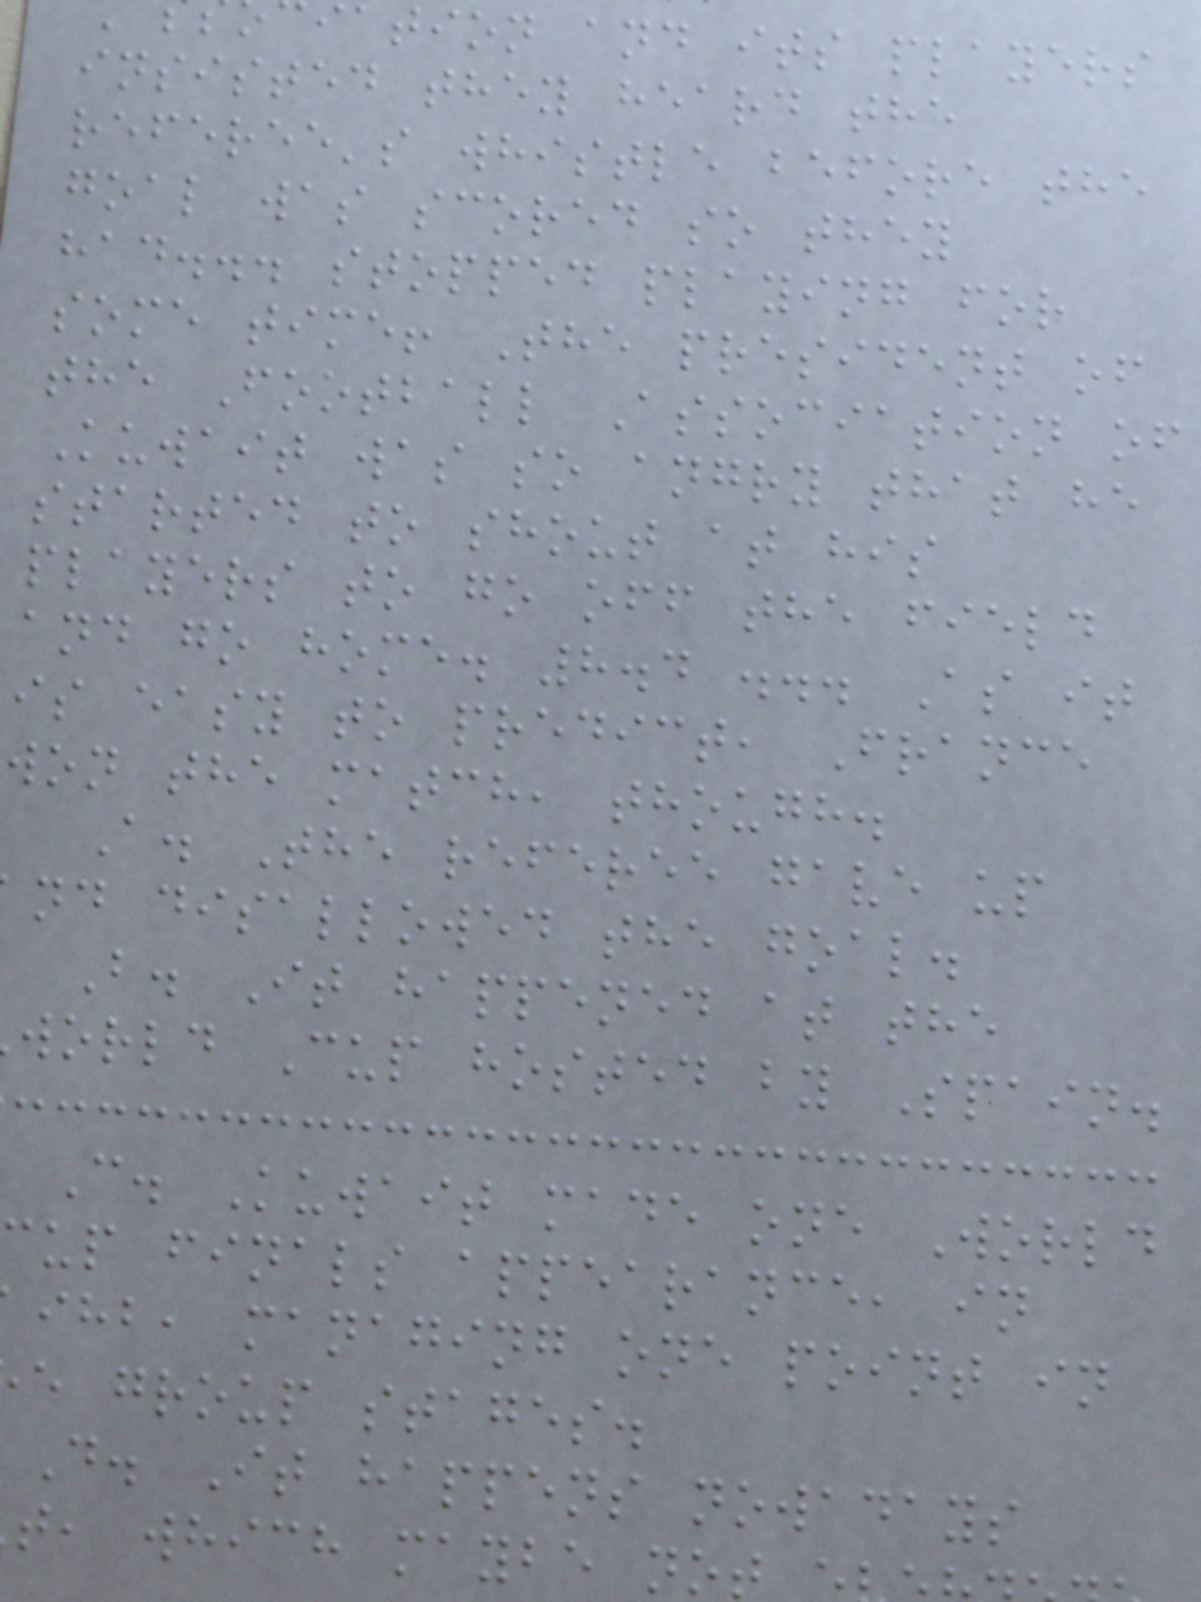ation and its players
insisted they heard the
referee's whistle before the
goal was scored so they
had... stopped playing for
some time! The president of
the Football Association of
Kuwait was so angry that he
started to shout at his
players to go off the field
and go home. 8.4 ... As it
is easy to predict, France
won the match, though.
A. The referee gave up
nd disallowed the goal.
B. It happened at the
world Cup hosted by Spain.
C. Kuwait made one World
up finals appearance, in
ihb, managing one point in
e group stages.
D. It happens nowadays
t, which maybe no
